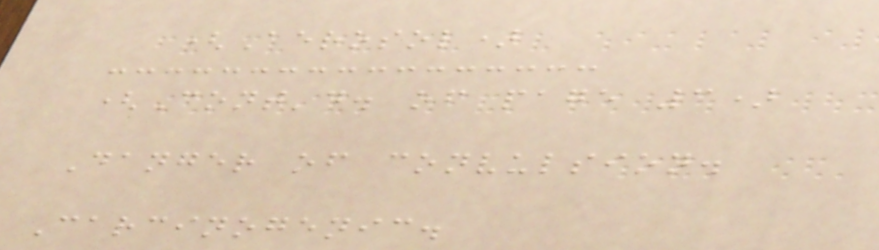(Aerosol)
(Cont'd. of page 3)
Danger of convulsion.
Carcinogenic.
